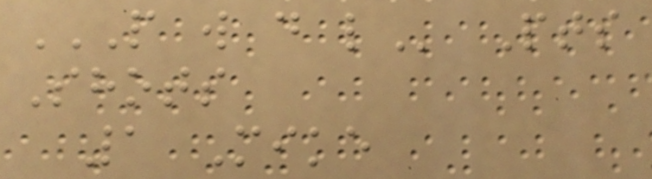P W D L Pts
Shots
1 Mike
